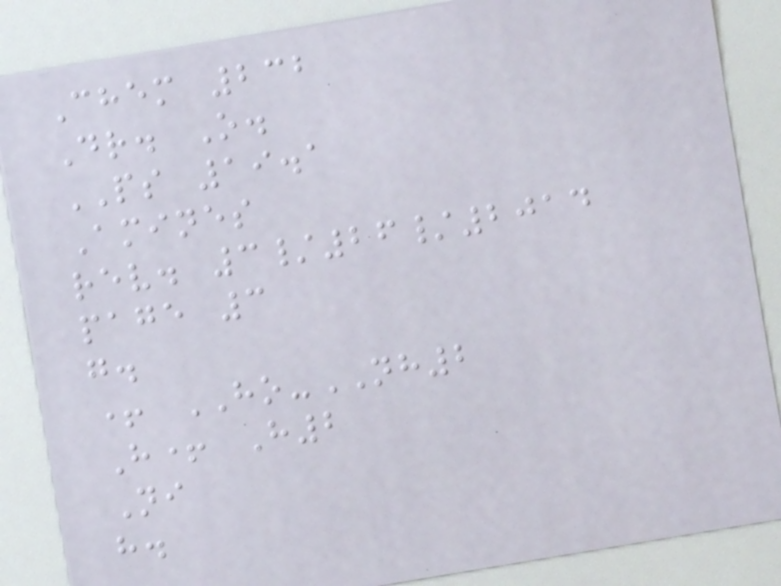Chem 232
Dr. O.
PS 19.1
Amines
rev. 3/26/2014
page 3
g.
+ HO-NH2
H+ H2
Ni
h.
